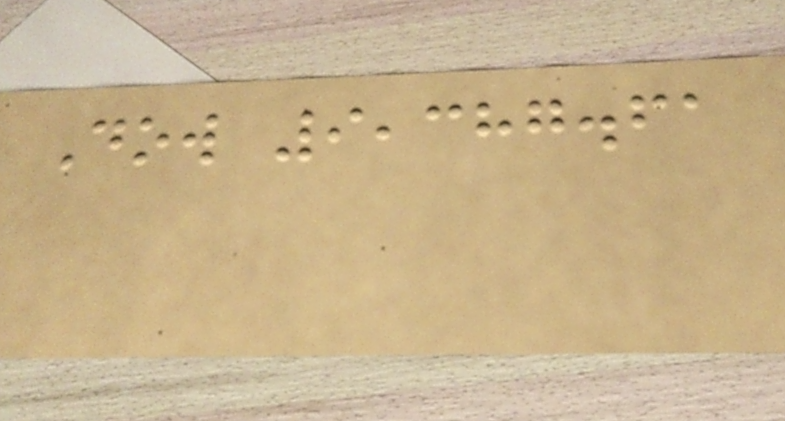Dow 9,387.61
